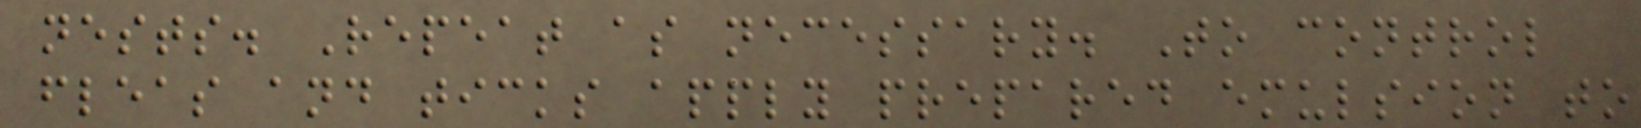nests. Repeat as necessary. To control
fleas and ticks apply prepared emulsion to
